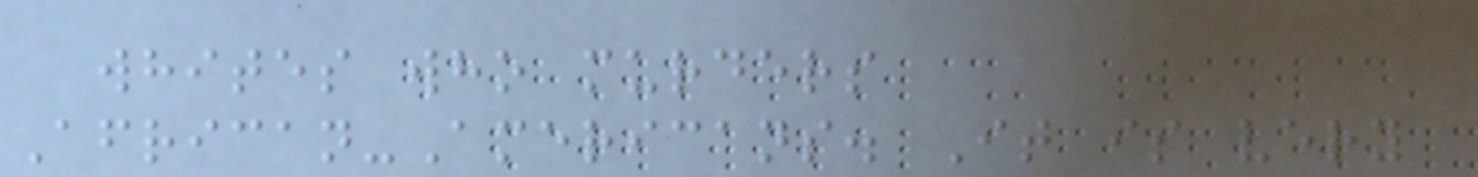whites who murders
African-Americans. It is very
